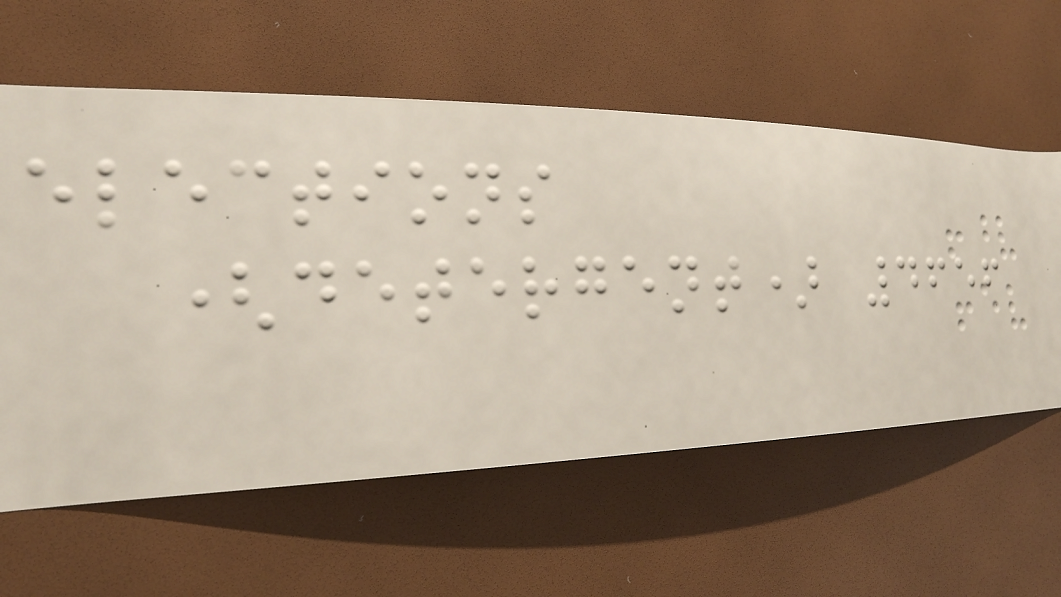elections
(detergent) 4656
